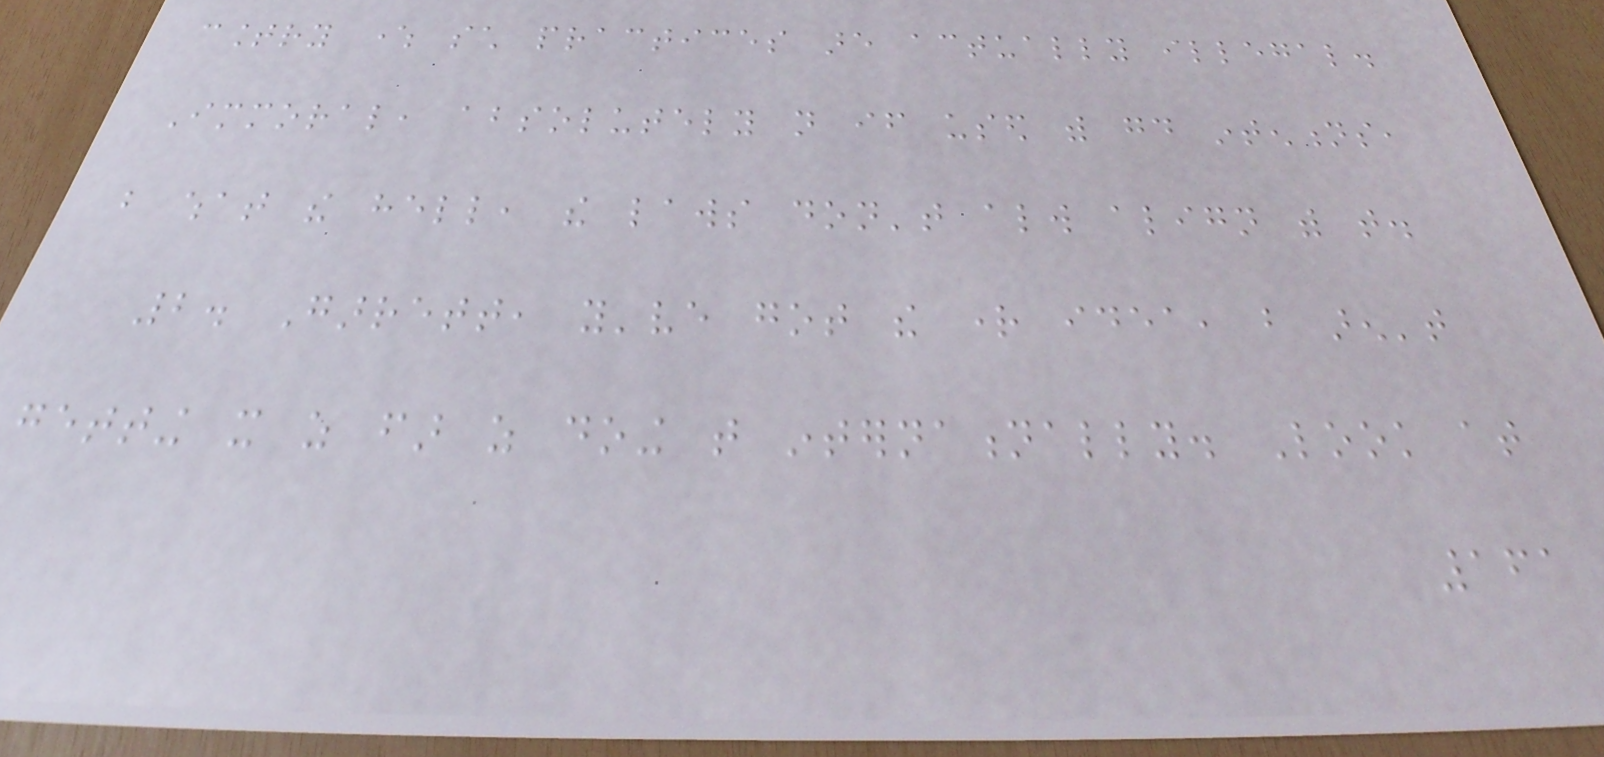country where such practices are actually illegal.
Immoral, absolutely not if used with good intentions,
but what the hell, the laws don't always align with that.
2. Garrett, you've got the right idea, but aren't
getting it as far as doing that internationally. Look at
161
